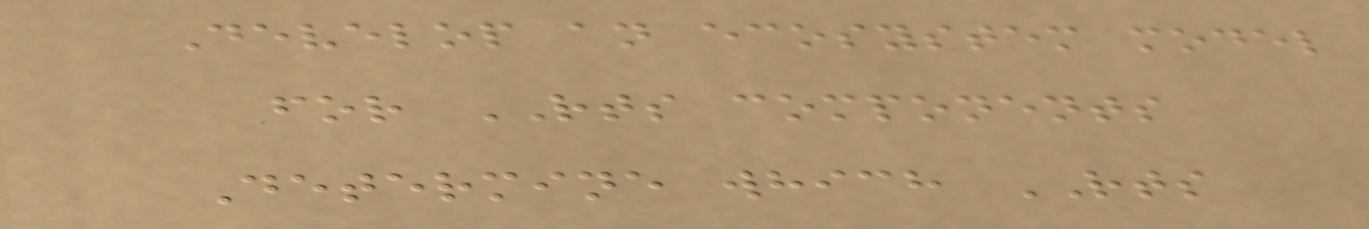Develop an ecosystem model
for RTS components
Determine which RTS
